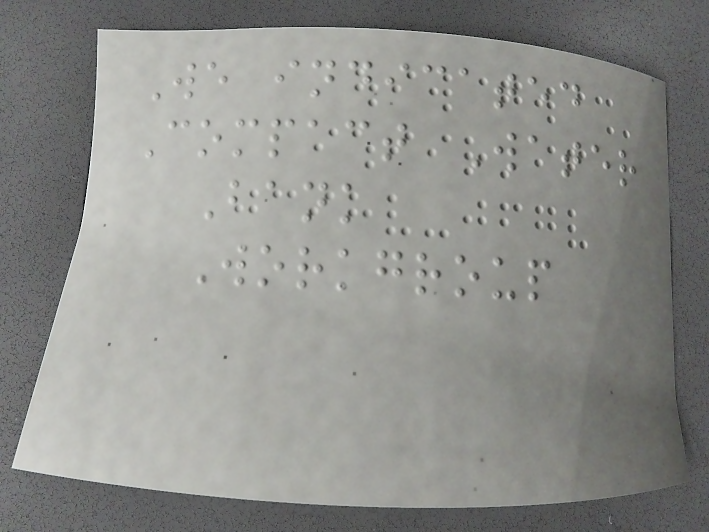We indicated
Compact Water
Bank
Workgroup
